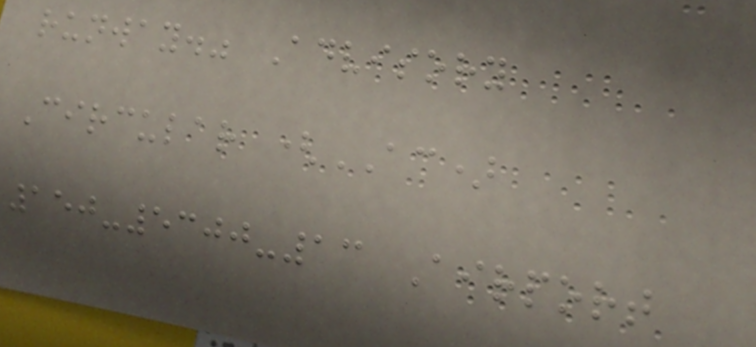runway." Advisory
Circular (AC)
150-5300-13 Airport
